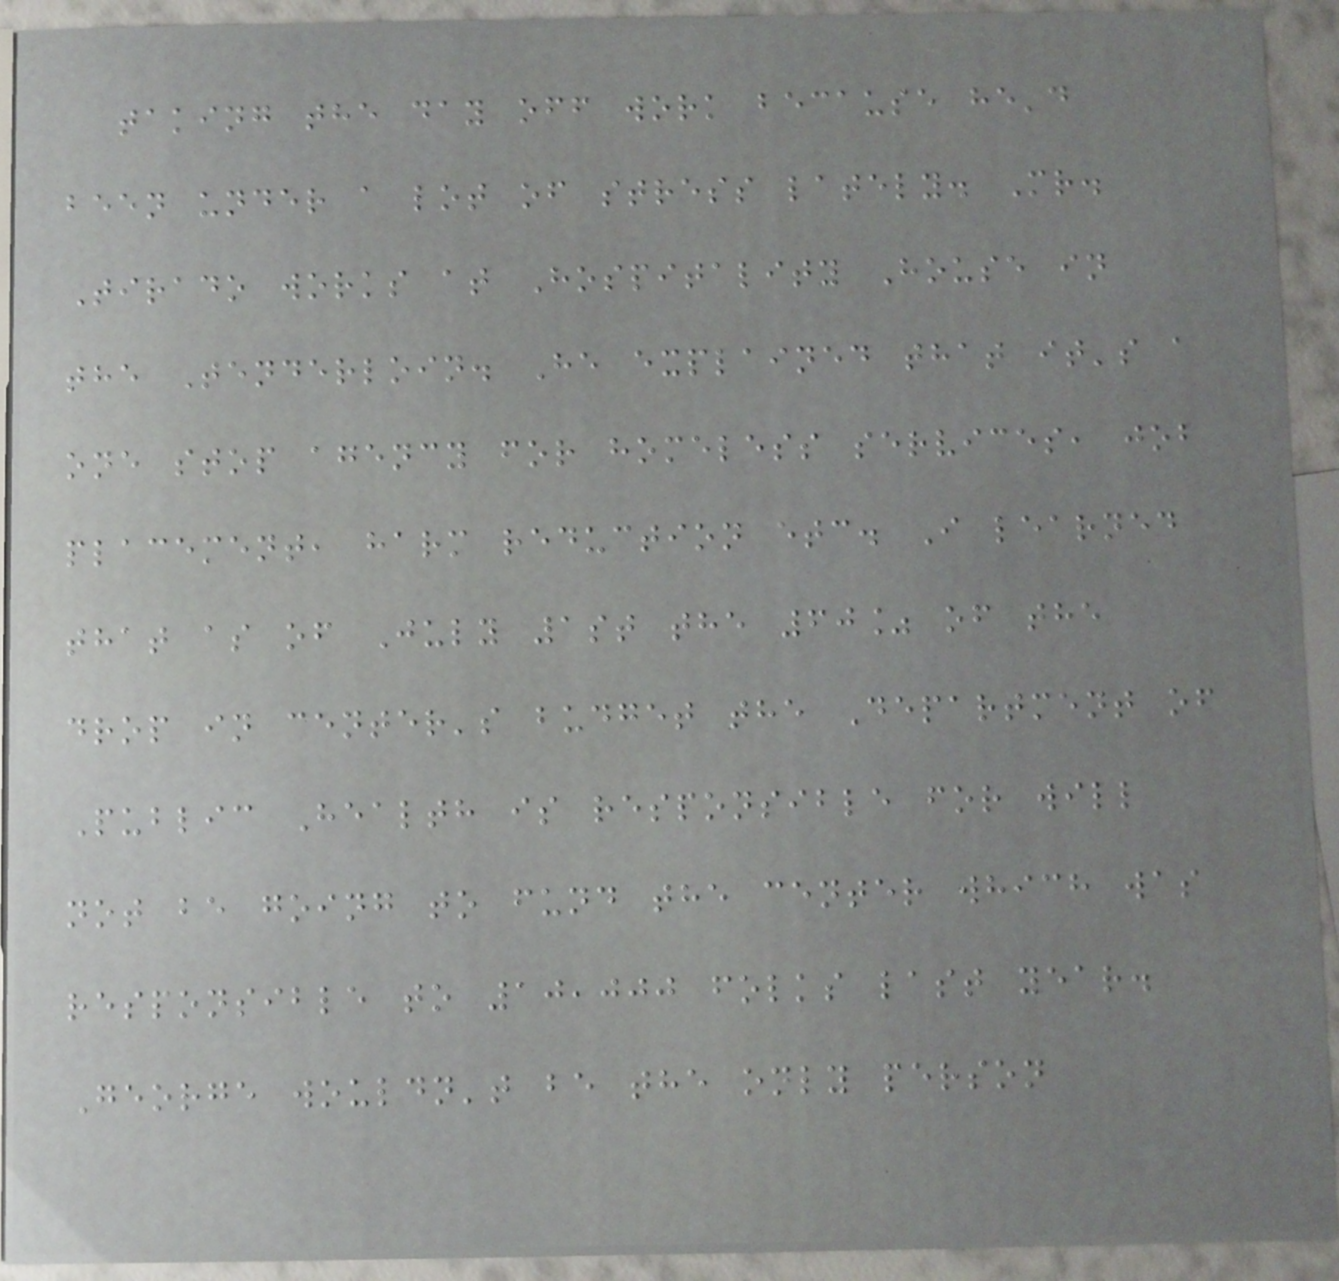taking the day off work because he'd
been under a lot of stress lately. Mr.
Tirado works at Hospitality House in
the Tenderloin. He explained that it's a
one stop agency for homeless services, job
placement, harm reduction etc. I learned
that as of July 1st the 60% of the
drop in center's budget the Department of
Public Health is responsible for will
not be going to fund the center which was
responsible to 10,000 folks last year.
George wouldn't be the only person
